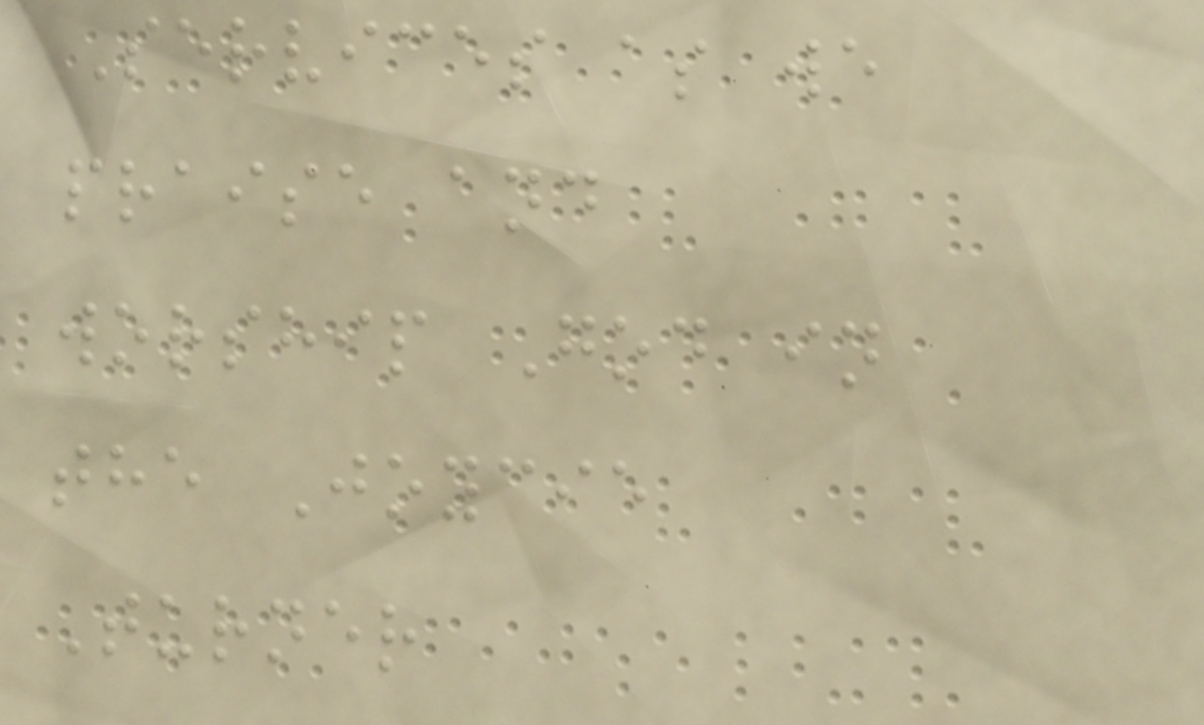Services as we
praise and
worship God in
the Joycie
Turner
